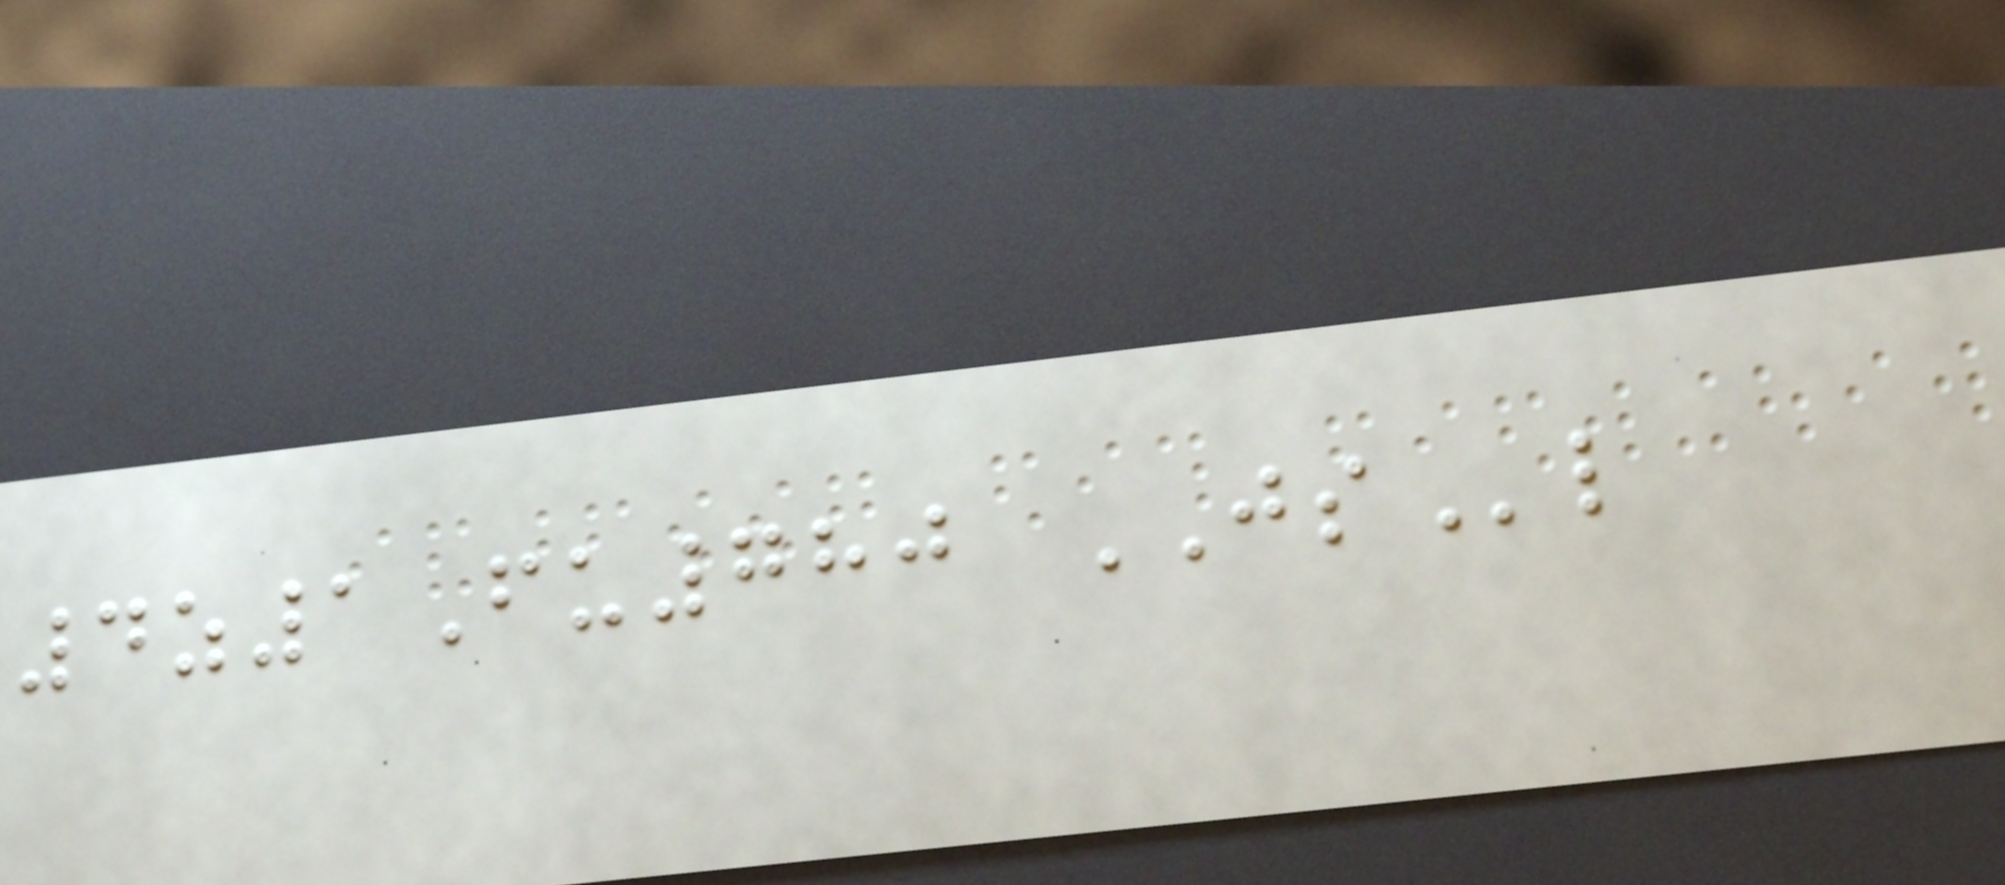4z1Fu780 JSl
